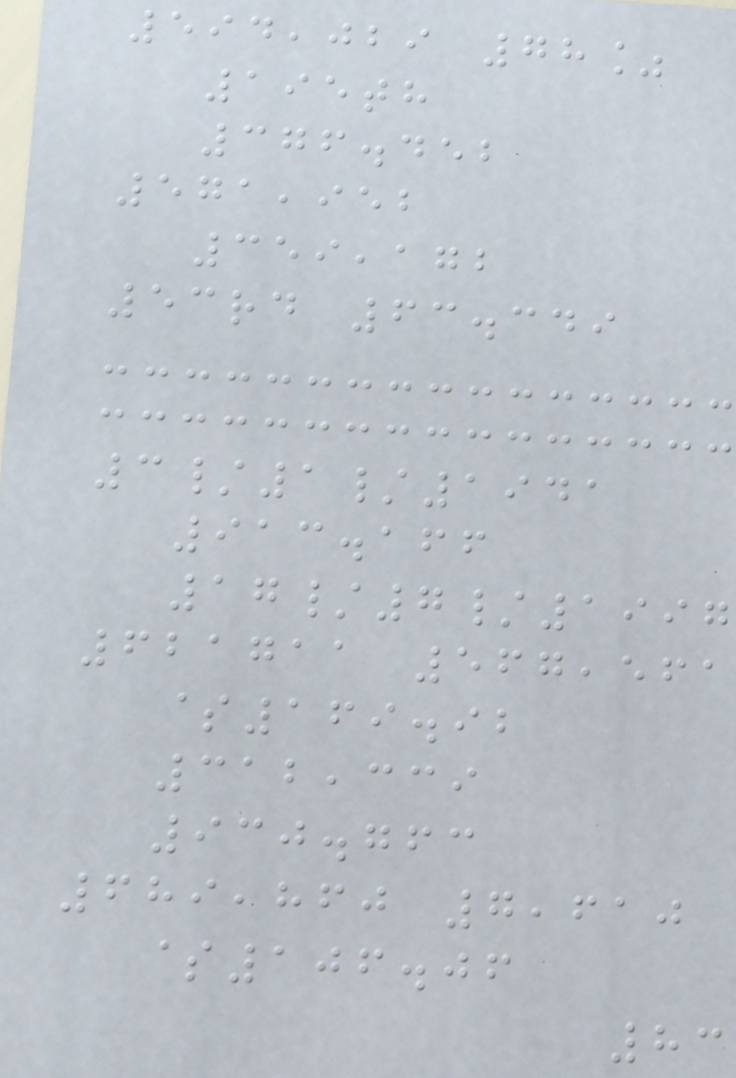594,029 78%
195th
376.452
571,952
359,172
53rd 63.349
3/1/1941
913.166
17/7/1997
621711 567,561
$169.92
312,339
930.763
689,860 7,610
$106.06
83
